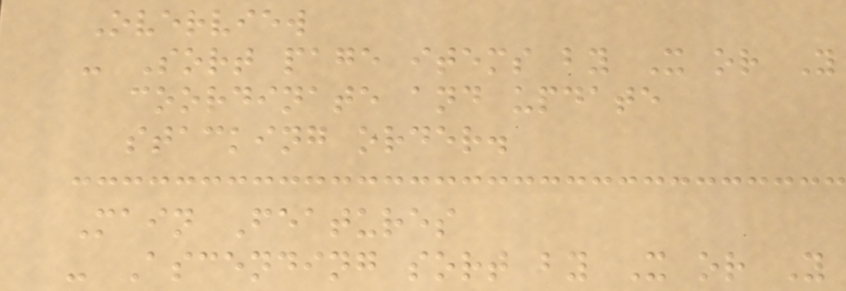Overview
- Sort page items by X or Y
coordinate and update
stacking order.
Main Features
- Ascending sort by X or Y
